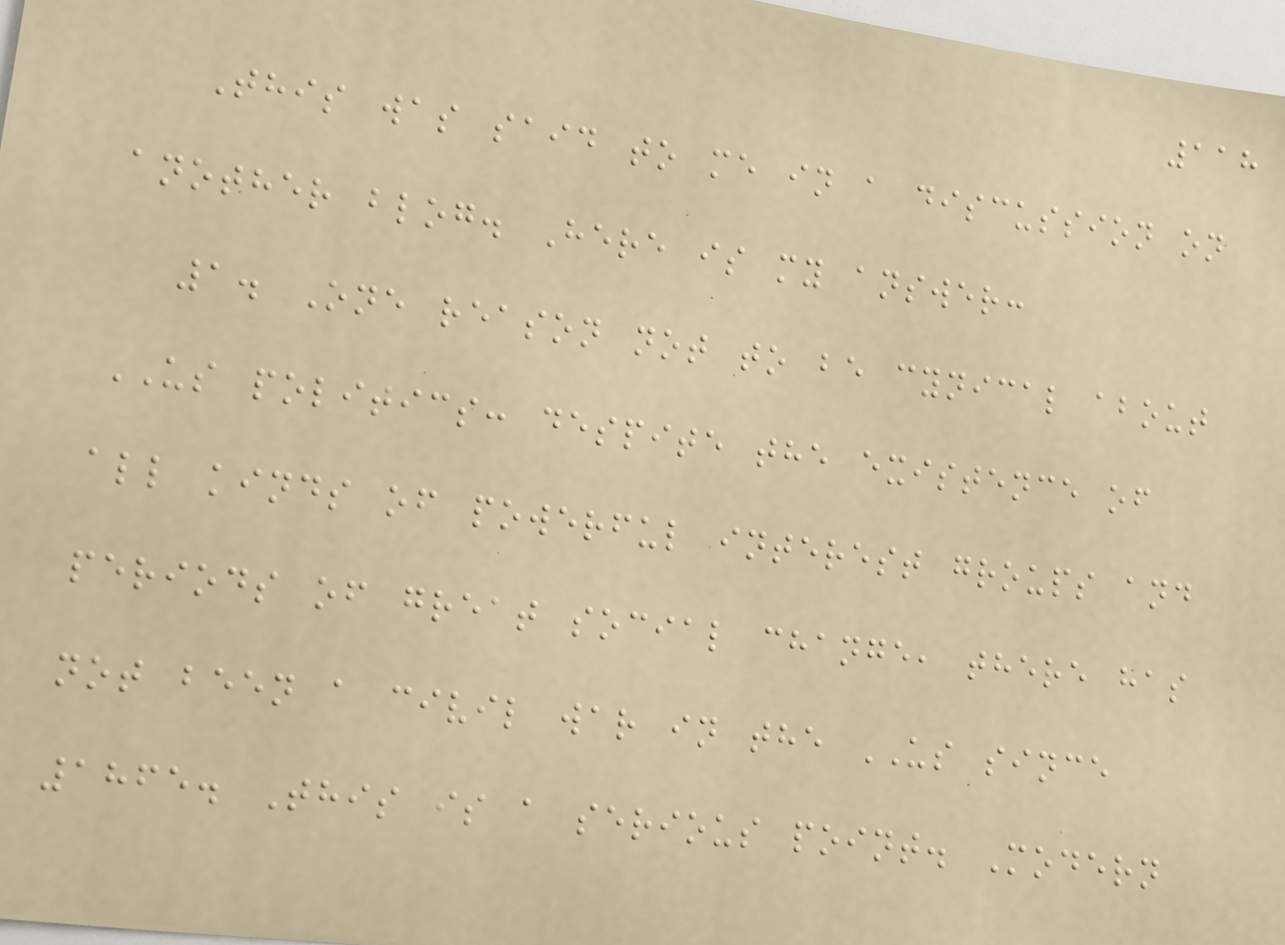118
This was said to me in a discussion on
another blog. Here is my answer:
1. One reason not to be cynical about
US politics: despite the existence of
all kinds of powerful interest groups and
periods of great social change, there has
not been a civil war in the US since
1865. This is a serious point. Modern
